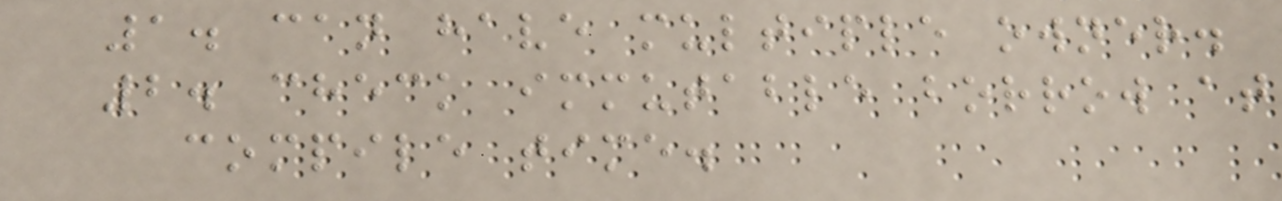1. can have multiple owner.
2. check immutable borrow at
compile time.
